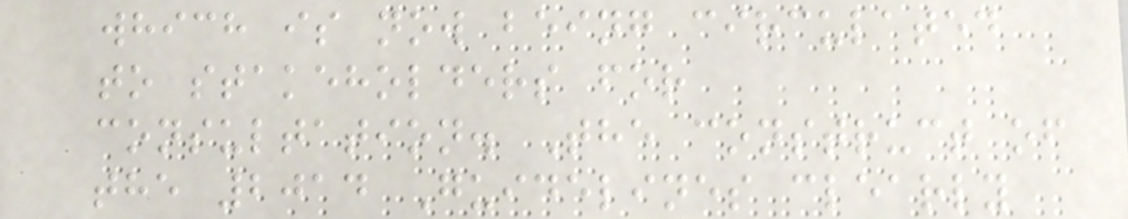which is now being circulated
to stakeholders for
consultation. The construct of
the 2014 Guidelines clearly
